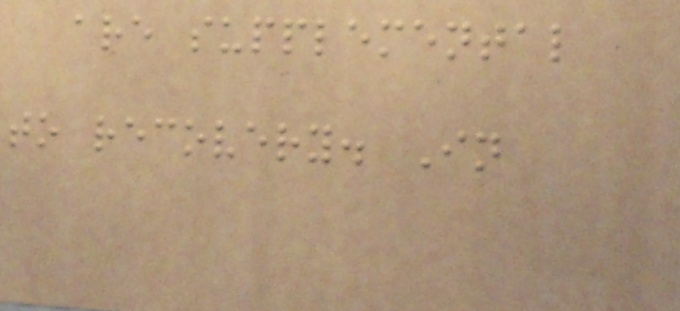are supplemental
to recovery. In
